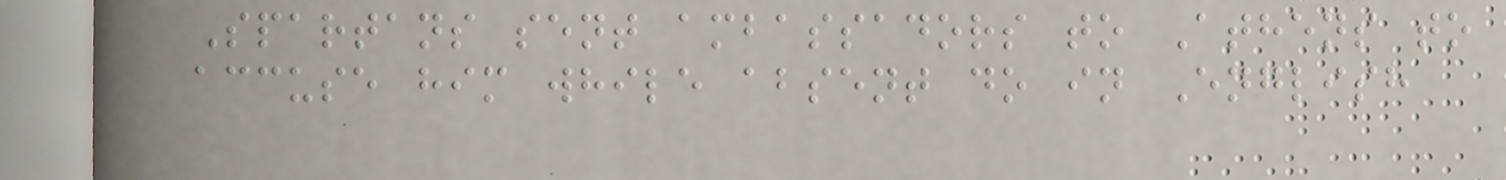Spartans sent ambassadors to Athens to
accuse him while absent do in English
